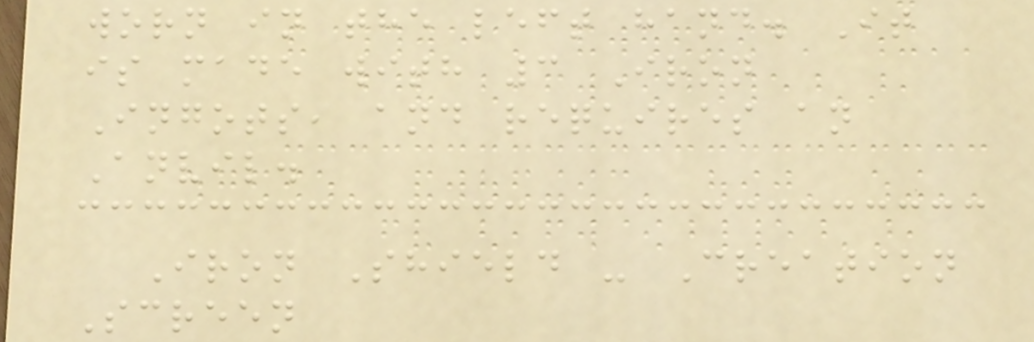worn in the left hand. It
is made with 3 Iron
Ingots, and requires an
Anvil.
Iron Shield - Creation
Screen
